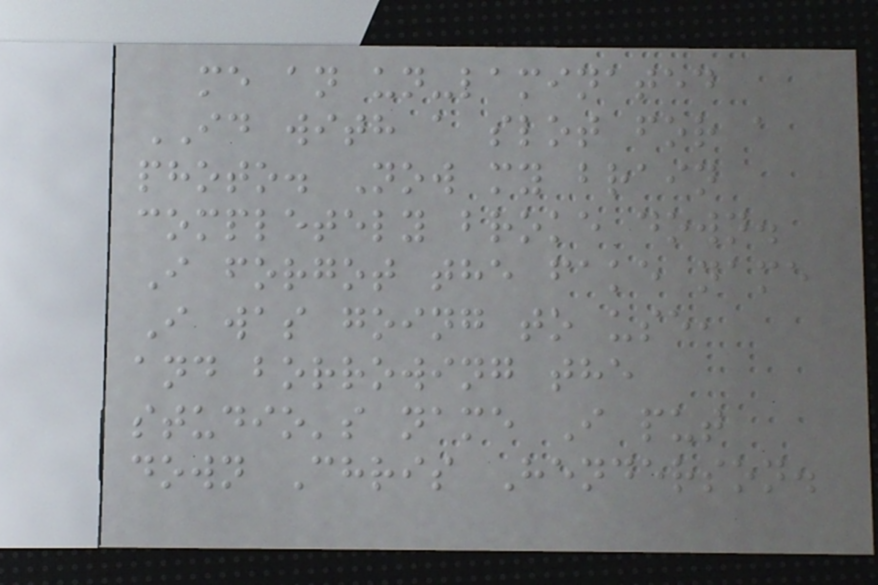me an un-laminated
ID with a slot for a
photo. Now my brain
completely broke down.
I forgot the fake name
I was going to use,
and borrowing the
studio's name I put
down Chris Henderson.
